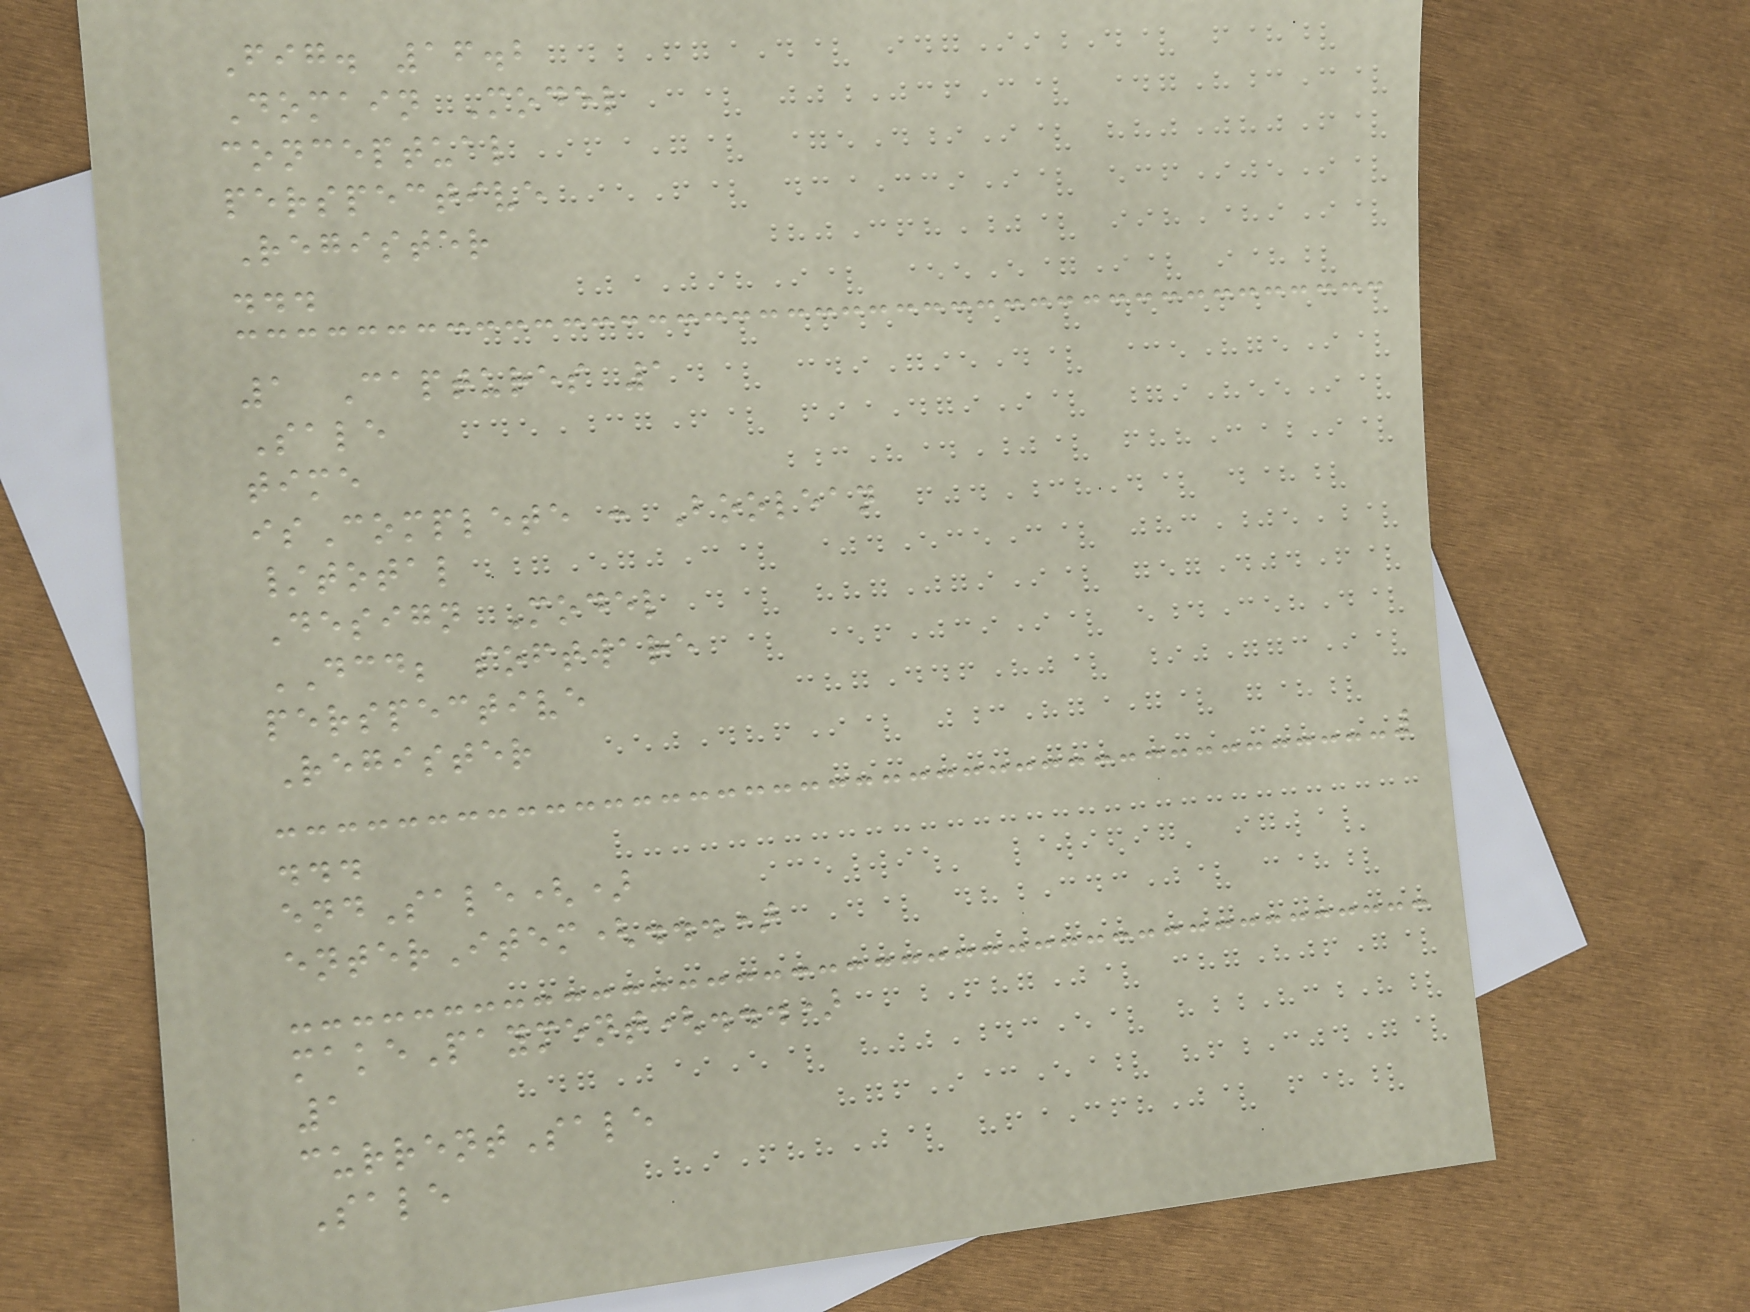Fig. 16.2
Domain Model
conceptual
perspective
Register
...
1 Captures 1
Sale
time
isComplete : Boolean
/total
Design Model
DCD; software
perspective
Register
...
endSale()
enterItem(...)
makePayment(...)
1
currentSale
Sale
